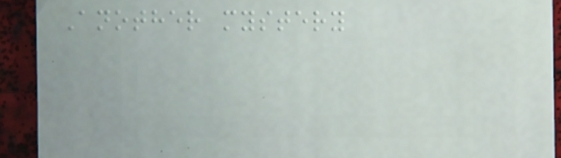Another mystery
